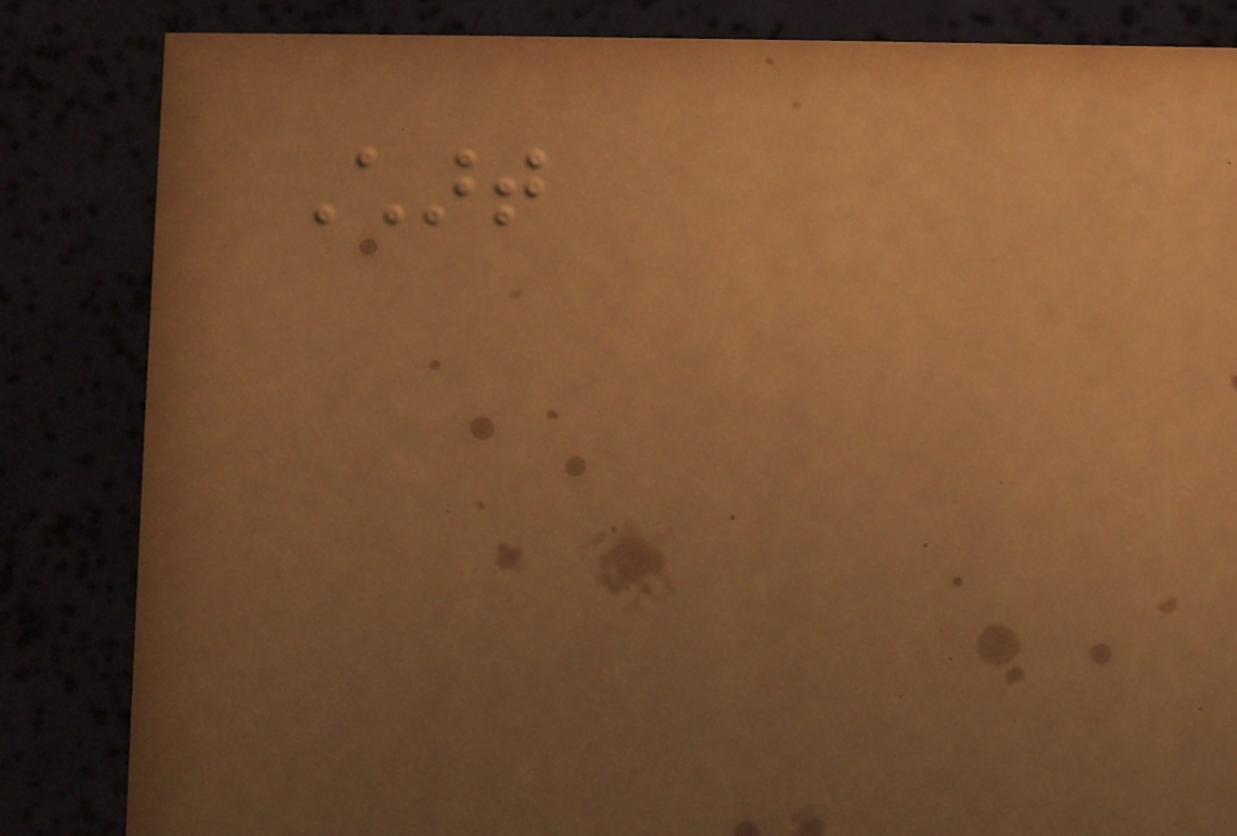Chart
